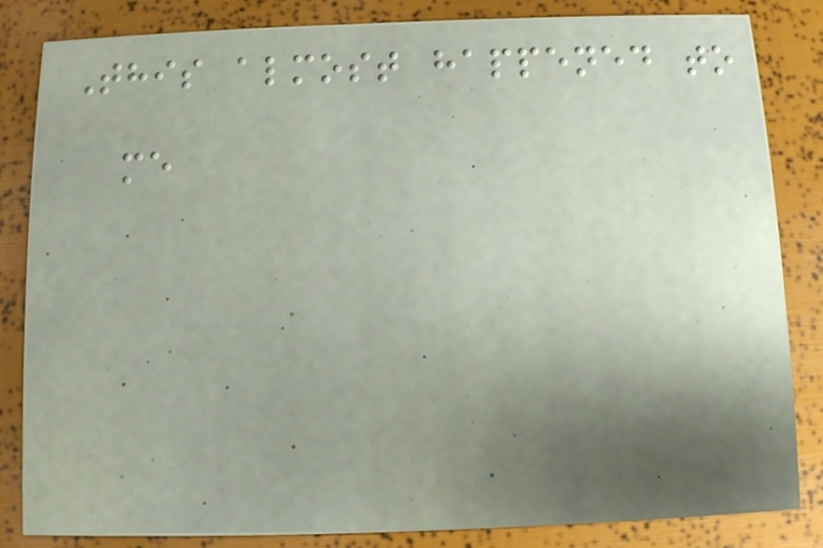This almost happened to
me
